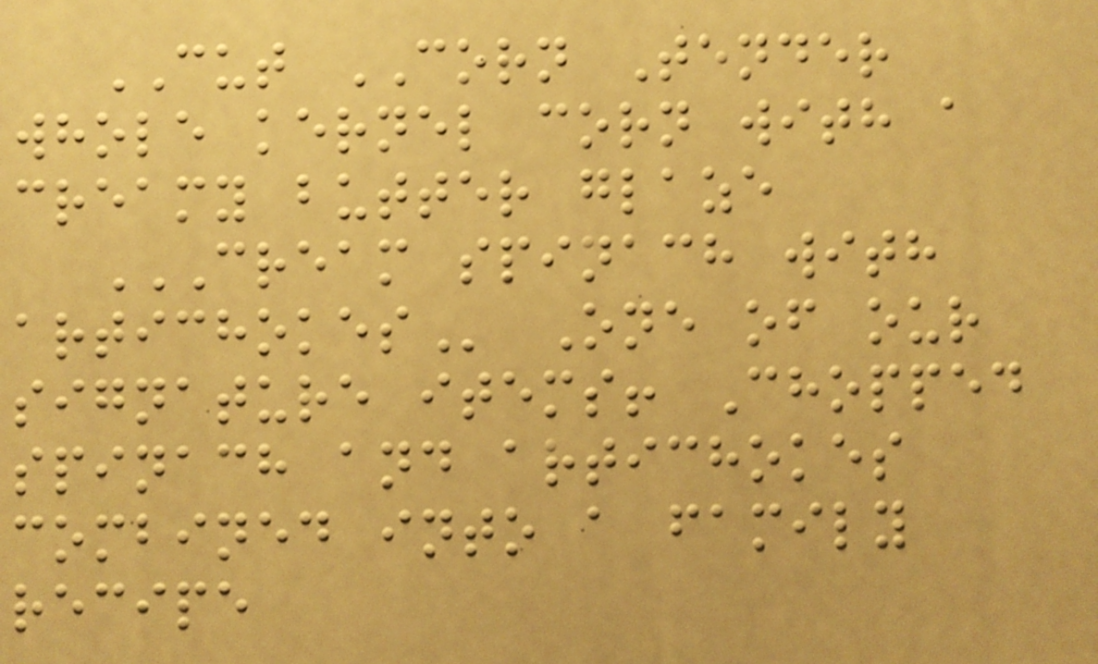CUT CORN Tender
whole kernel corn with a
creamy butter glaze
CREAM SPINACH WITH
ARTICHOKES One of our
signature items! Chopped
spinach and artichokes
combined into a family
recipe
